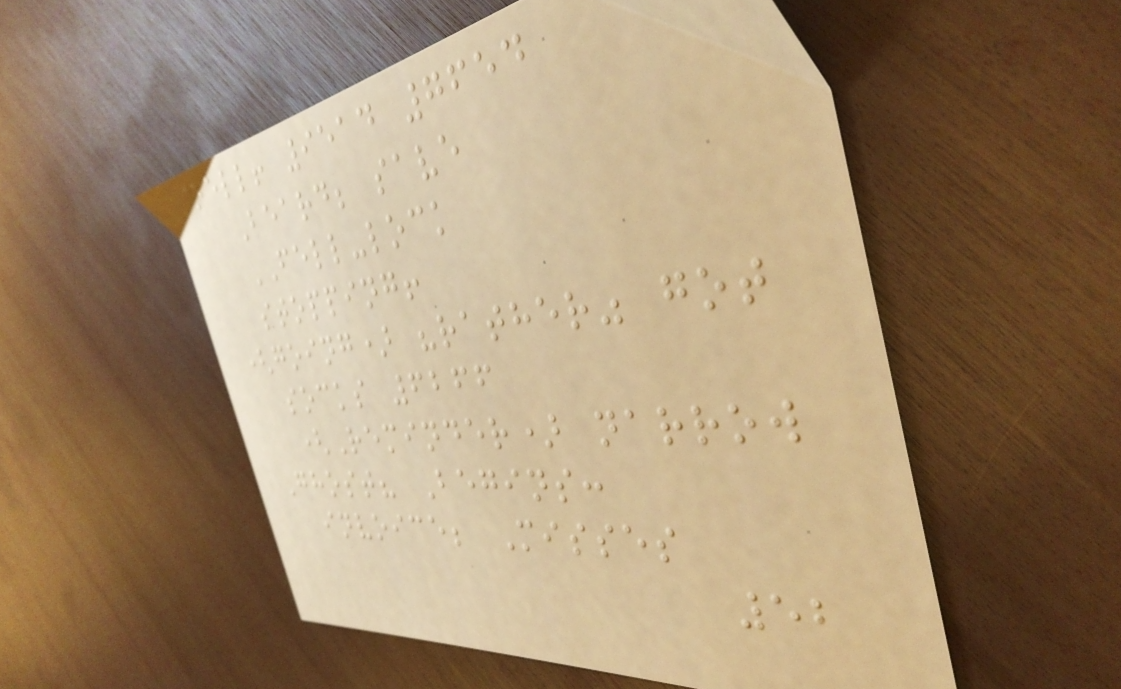nell! 9514 7654
Beard; save
FELL-lock
stopping!
(going) "rather" got
socks 6266
(Reminder) narrow
Ghost? Begins:
invoice; Misses
52
